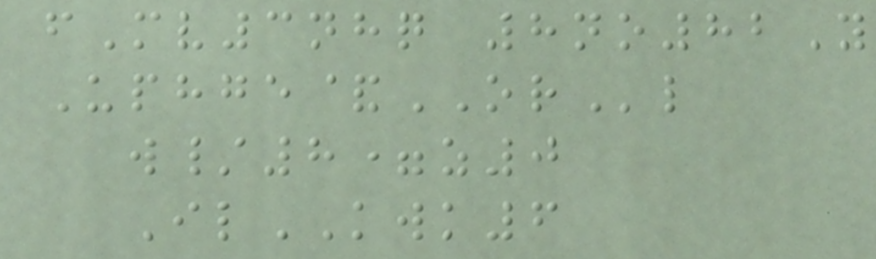fMv3nhq 8no82Y
Uphge&ORl
w/8=z0
IlKWK6
